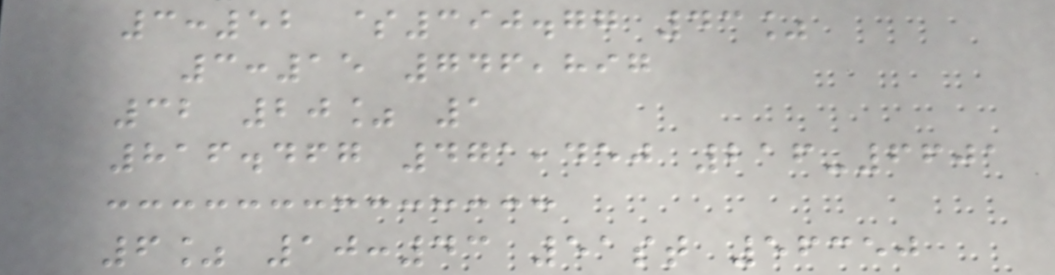3:52 $390.77 43%
3:15 746,897
32 20% 1
816.467 471,450 216-6601
6% 10:43 51st 56350
